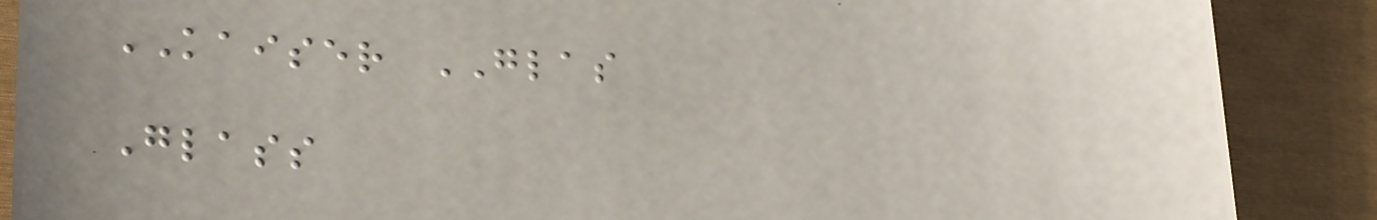KAISER GLAS
Glass
